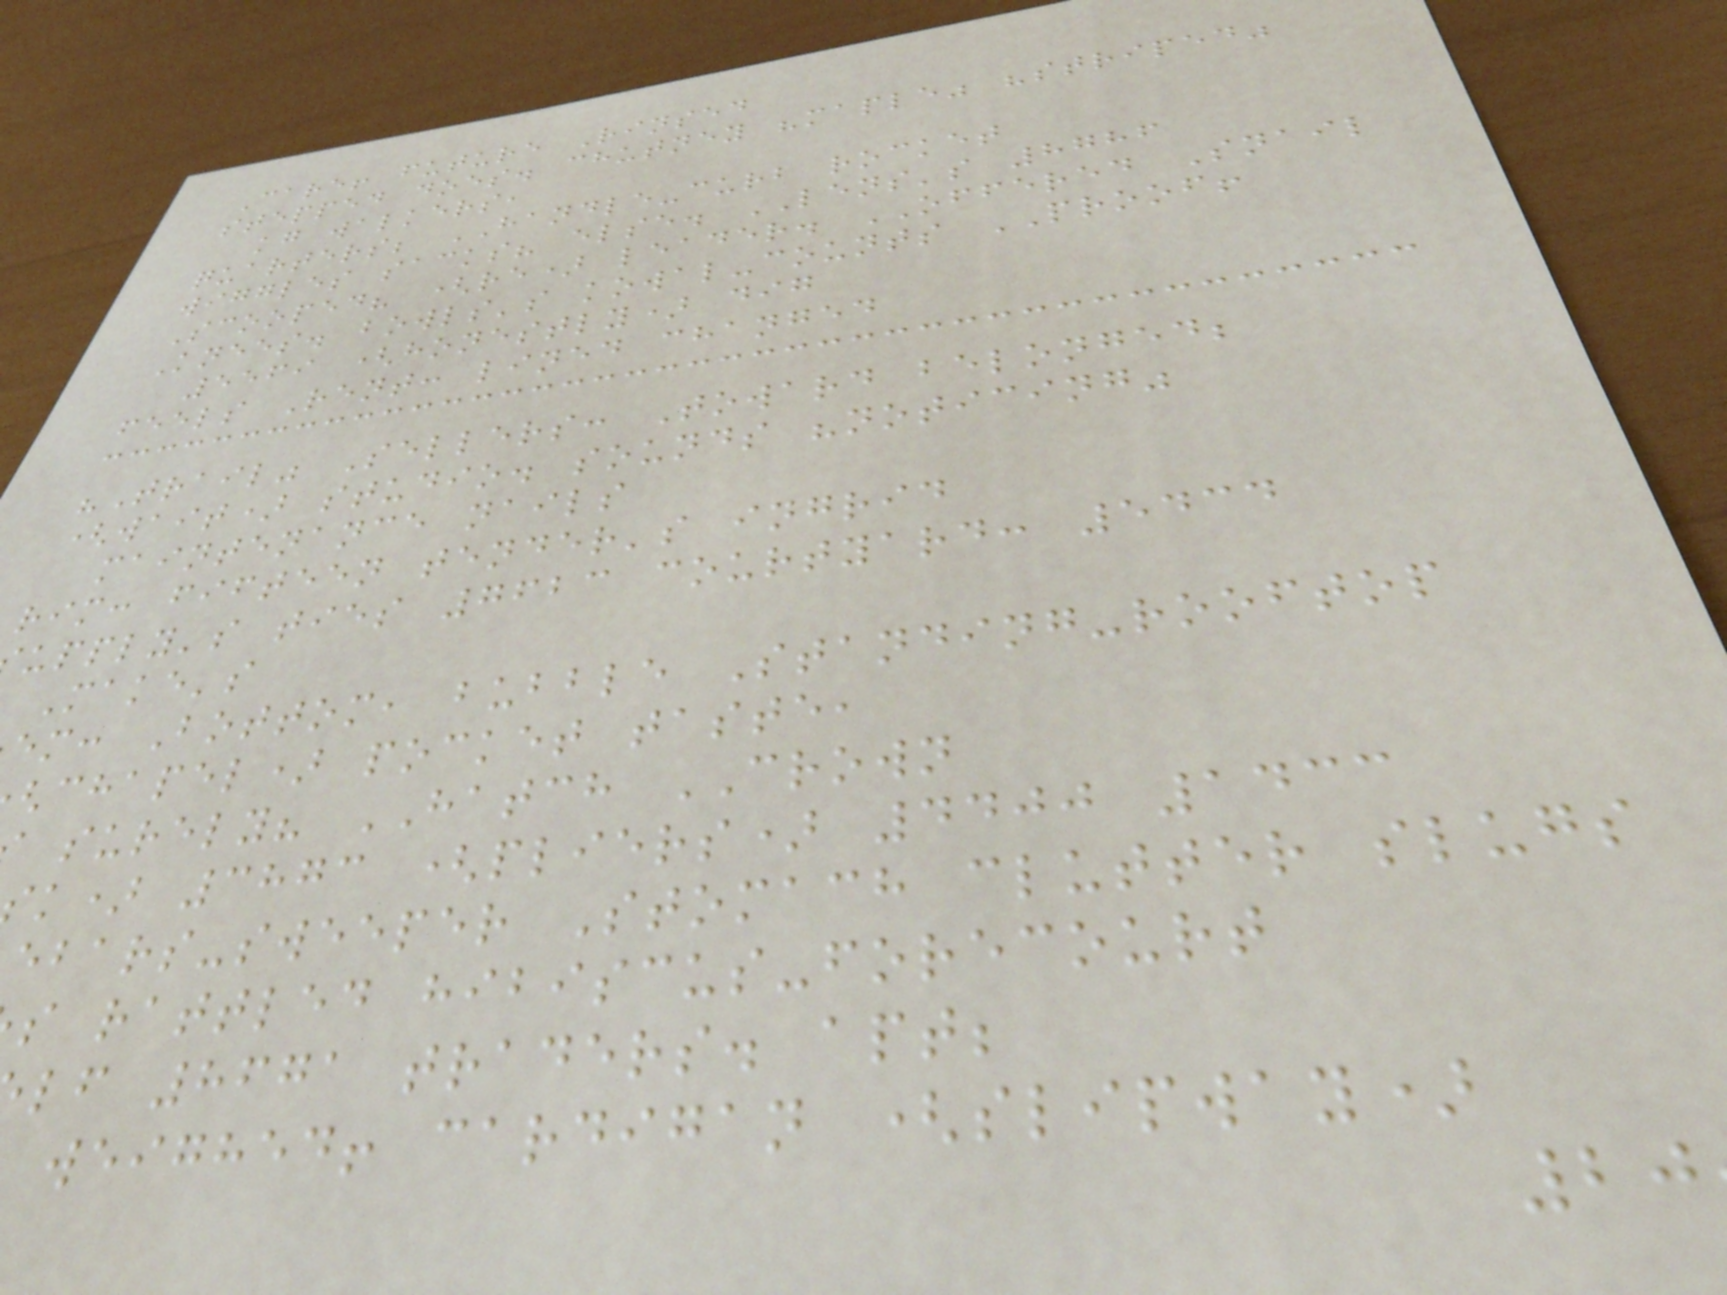Care! future Rinsed
stepped does. chutney "maple" "striped"
kg walkers,
quarters; HANDLE-curb rocket
wiggles sacks? else. LENS's 8786
Scooped? (re) leader. OFFERED Snail
Knees. bowls's kowal-counts PROOF!
5569 (honestly) dig
feels Rent: lined changed
"Trail" Sellers: Toward belonged;
(wait) studio. sounds "noticing"
maintenance nails
rim: fifteen tender's ingrid
upply's ties 7623 courtyard: 5434
Make's
em: Bottom, bubble Standing-rooftop
chapel) pocket taste,
surely? HATCH CROWN
k) 3873 (pliers) 4400 1433
ebars-sweeper Stomach clutter slugs
s rattled hibiscus-forecourt
lf 8671 traders. apt;
weighed! cardigan (slipway)
